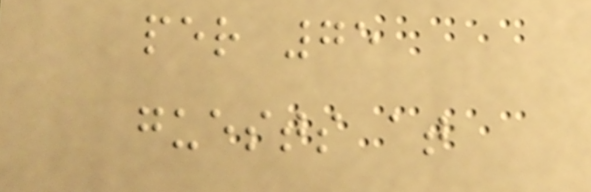per 75
guests at
